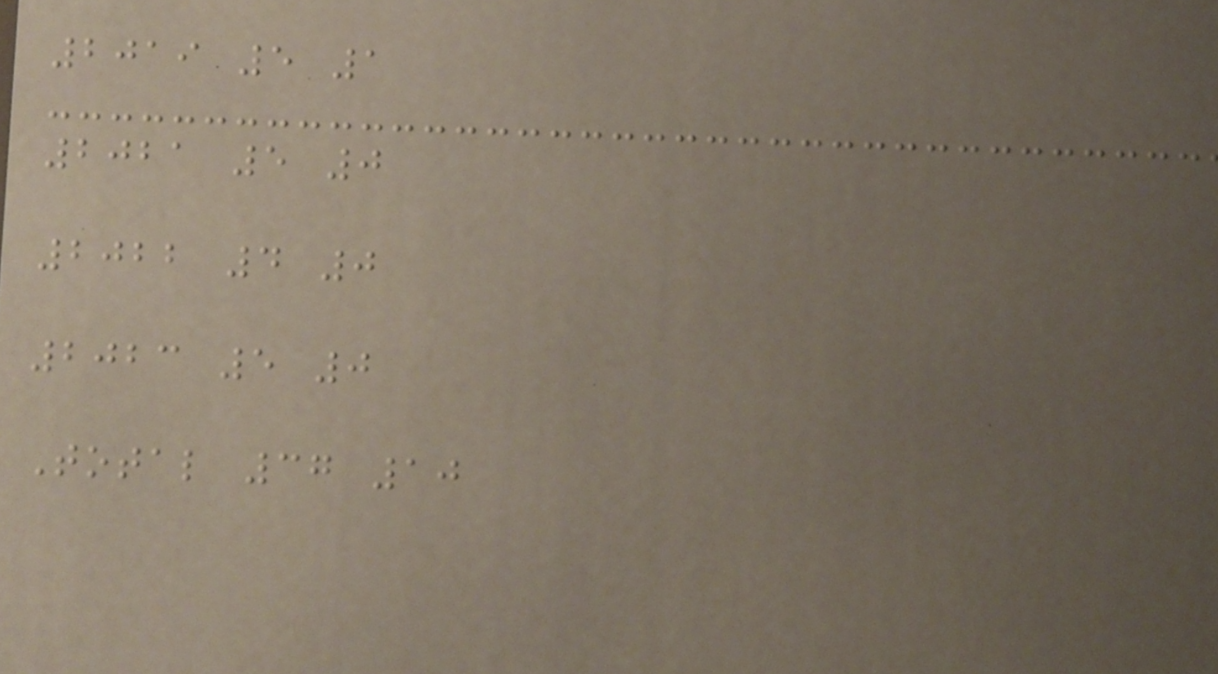2019 5 1
2021 5 0
2022 4 0
2023 5 0
Total 37 10
